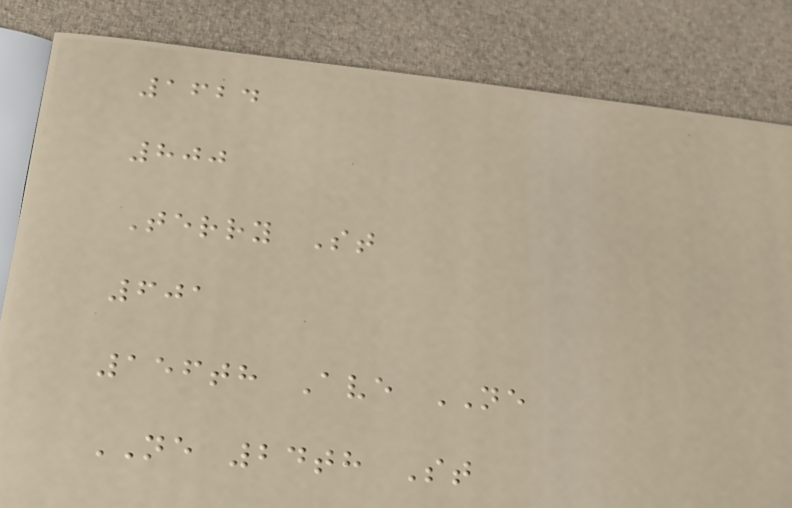1624
800
Terry St
601
156th Ave NE
NE 24th St
